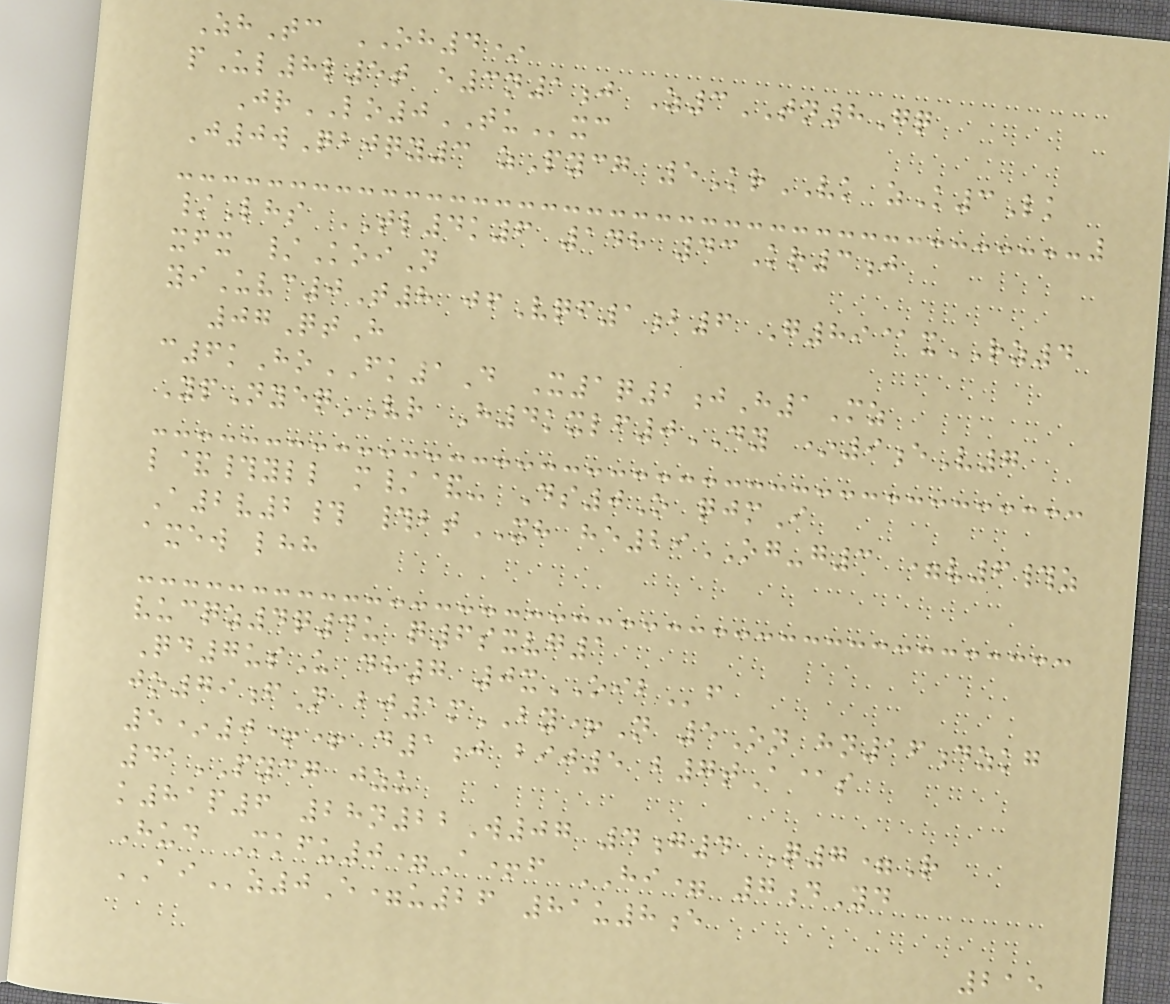ZhTc OH4*
pUl8l5t e3n1j Z3TN8Gq
JrLO0TUxc
J0wQbjqy3 zPycg 5KrVK zK3Lk
/Lhs TL4k6 148 43Kr3j
xfx /KoiN
yiUvc0T8 jfVqf1b6 G89@xRZ4
07QtH
c6kHoFK1D X1q2jH1Mz
YpNyeqVR H4kxlf0DY *9eV7
l&#yll m/&- Ds0O qjmI
A2v2# #btXH he29OG-g3 =v6#z
axew lhh
vucqz4q4u q6sxvg1
Qd7usU dh7 0xOIBf
jo79fN bj1mBY+N 5On hn16dzkg
5*0++ d1j bij5 b7tA@s
41PYCG jzu
k81p6 28n22W07 4g4 Q7=R
Hud Mkfu0=A+f HI= 7dYd
AIz0E=u26 81u8e
215
